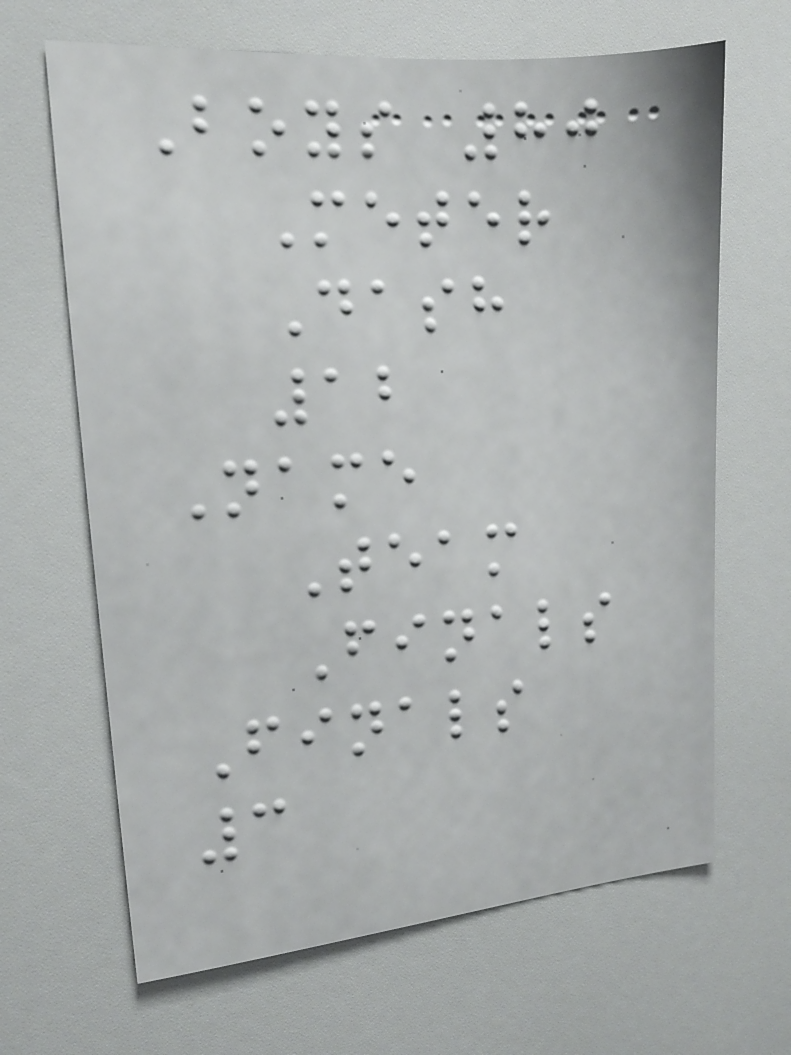Boys 80
Meter
Dash
12
Name
Team
Finals
Finals
3
